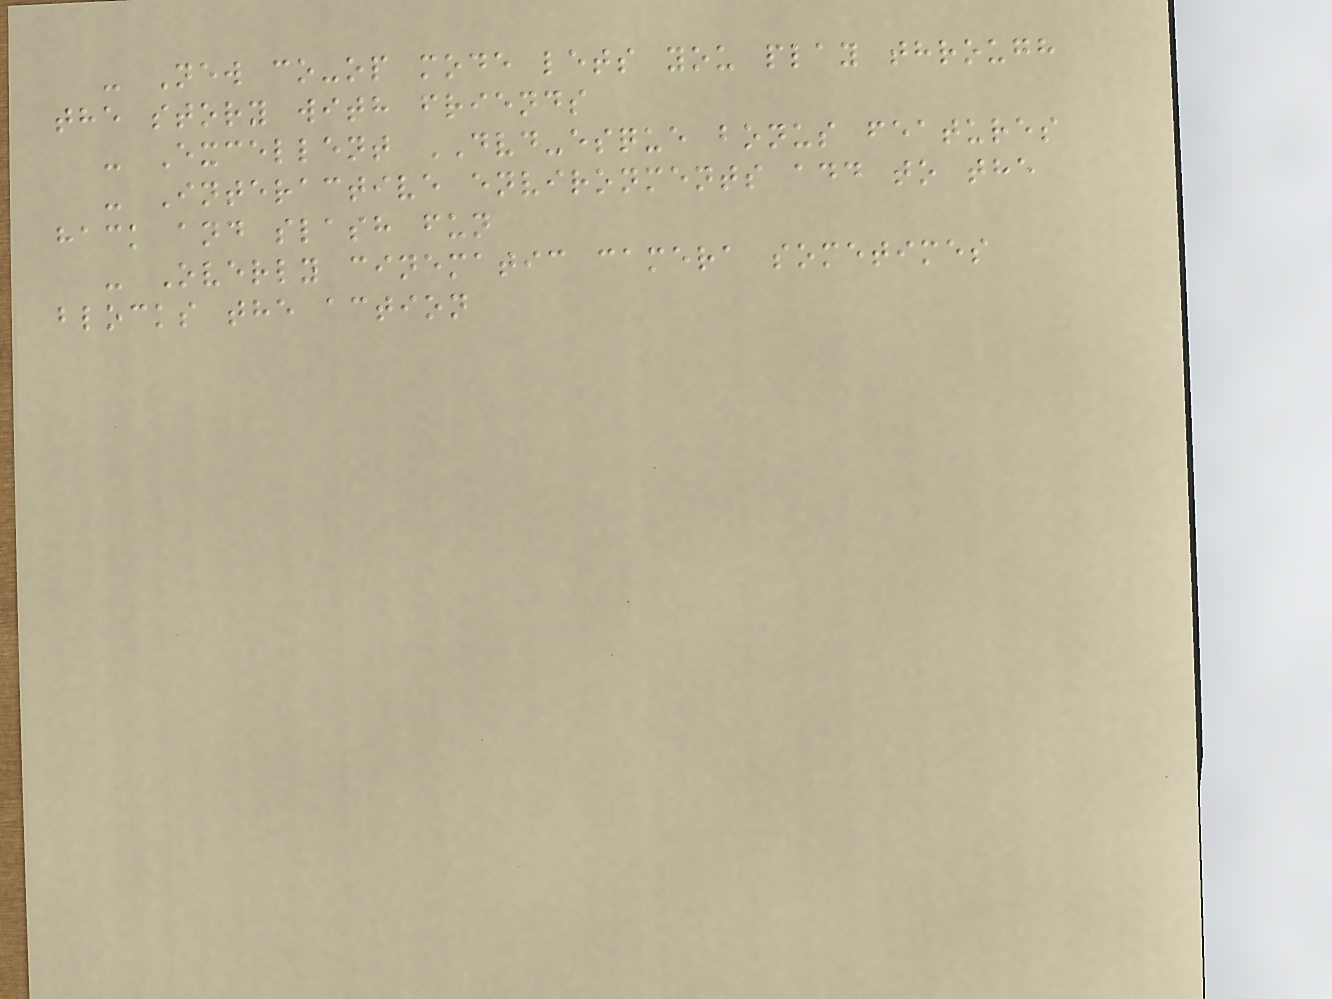- New co-op mode lets you play through
the story with friends
- Excellent DVD-esque bonus features
- Interactive environments add to the
hack and slash fun
- Overly cinematic camera sometimes
blocks the action
